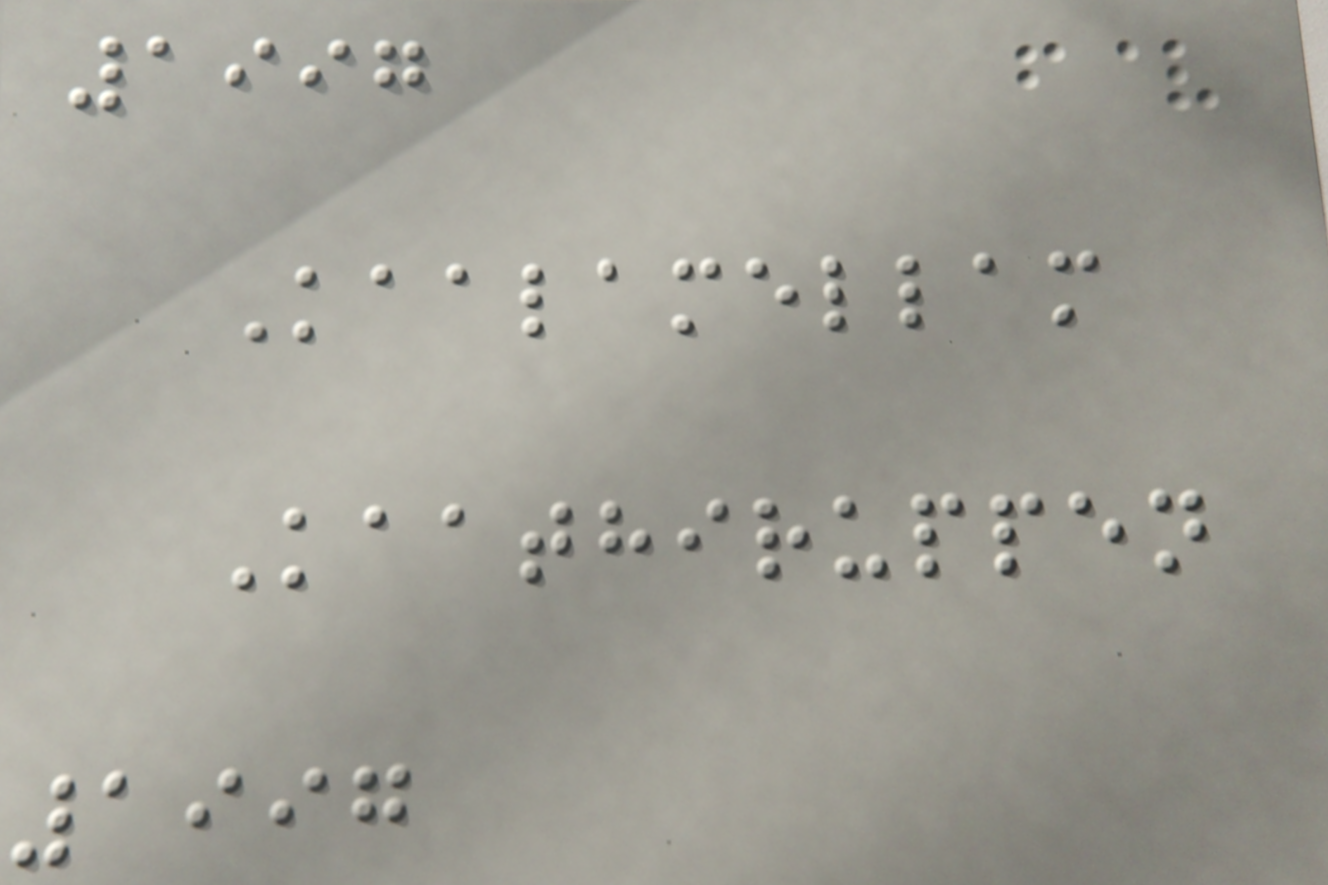1997
Kaalamellam
Kaathiruppen
1997
